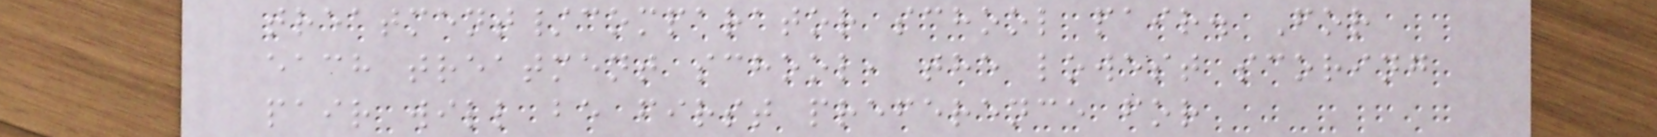treatment/comparator school pair. For
each treatment school, the lowest scoring
pair will be first preference for
